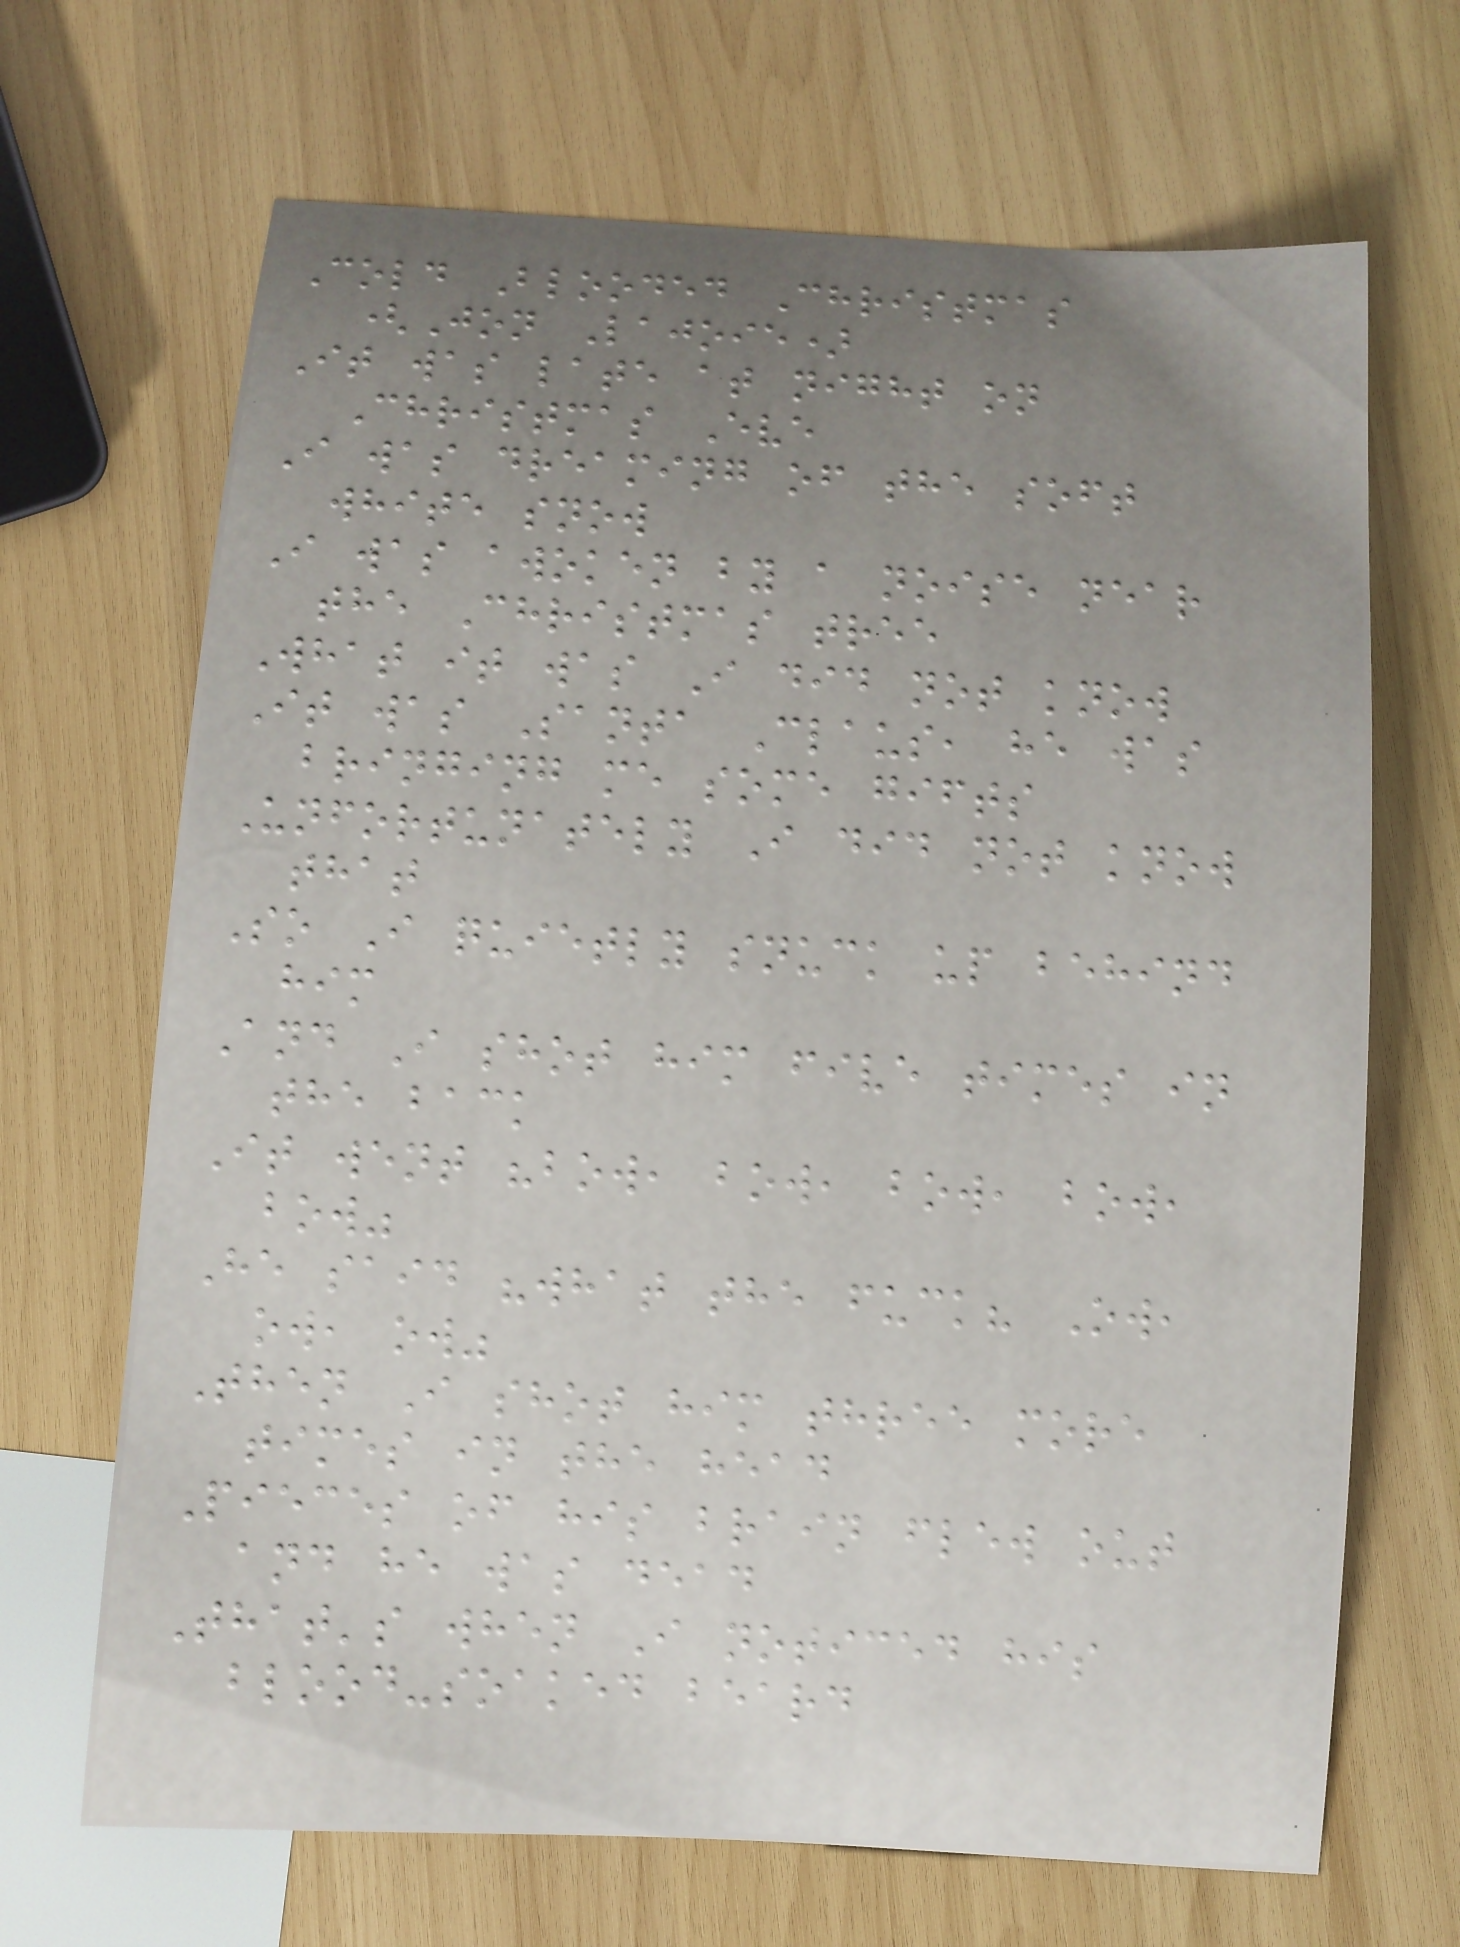Cold Blooded Christmas
(Jon Lajoie)
It was late at night on
Christmas Eve
I was dreaming of the soft
white snow
I was awoken by a noise near
the Christmas tree
What it was I did not know
It was Santa Claus, he was
bringing me some gifts
Unfortunately I did not know
that
So I quietly snuck up behind
him
And I shot him five times in
the back
It went "bow, bow, bow, bow,
bow"
He said "what the fuck? Ow,
ow, ow"
Then I shot him three more
times in the head
Pieces of his brain flew out
and he was dead
That's when I noticed his
blood-soaked beard
